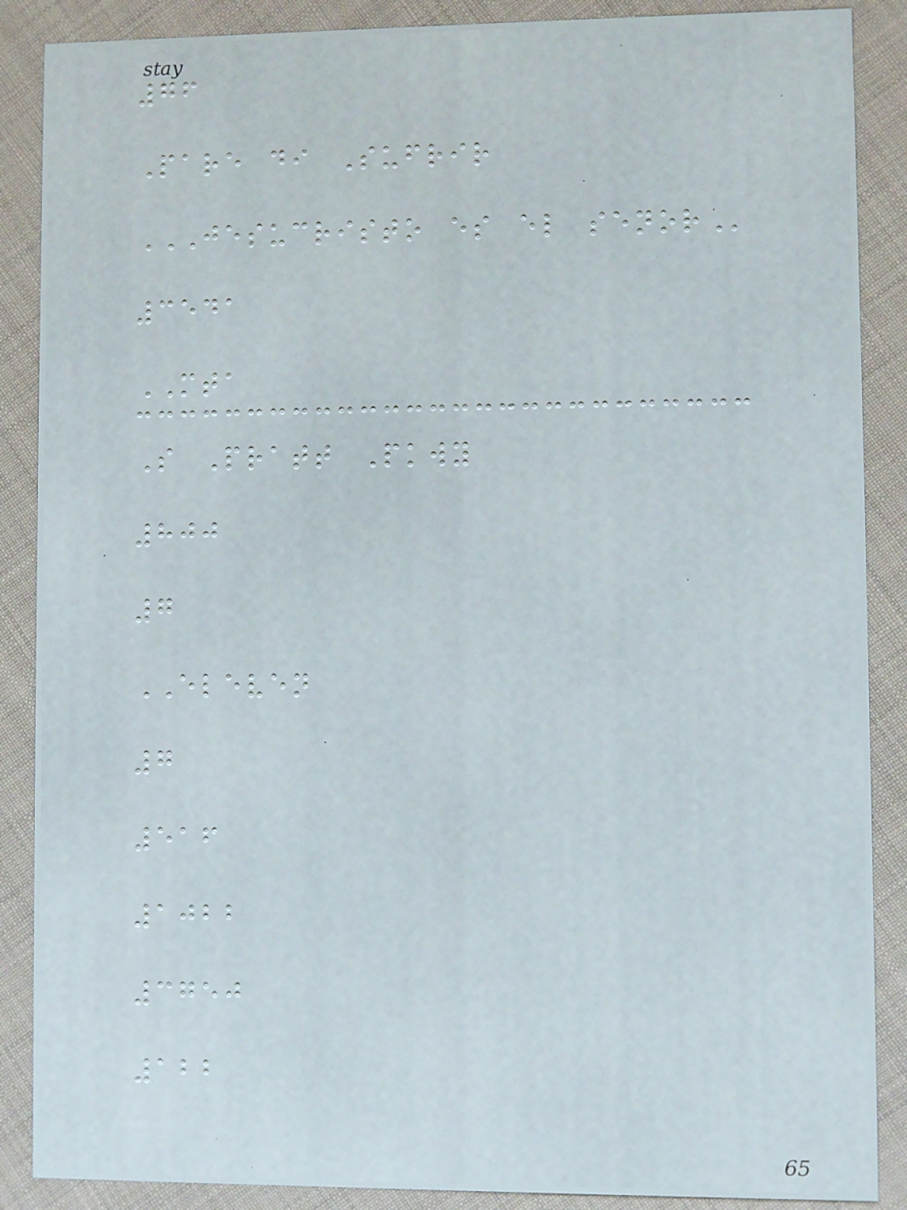76
Pare di Sufrir
JESUCRISTO ES EL SENOR
3541
MTA
S Pratt Pkwy
800
7
ELEVEN
7
516
1022
3750
122
